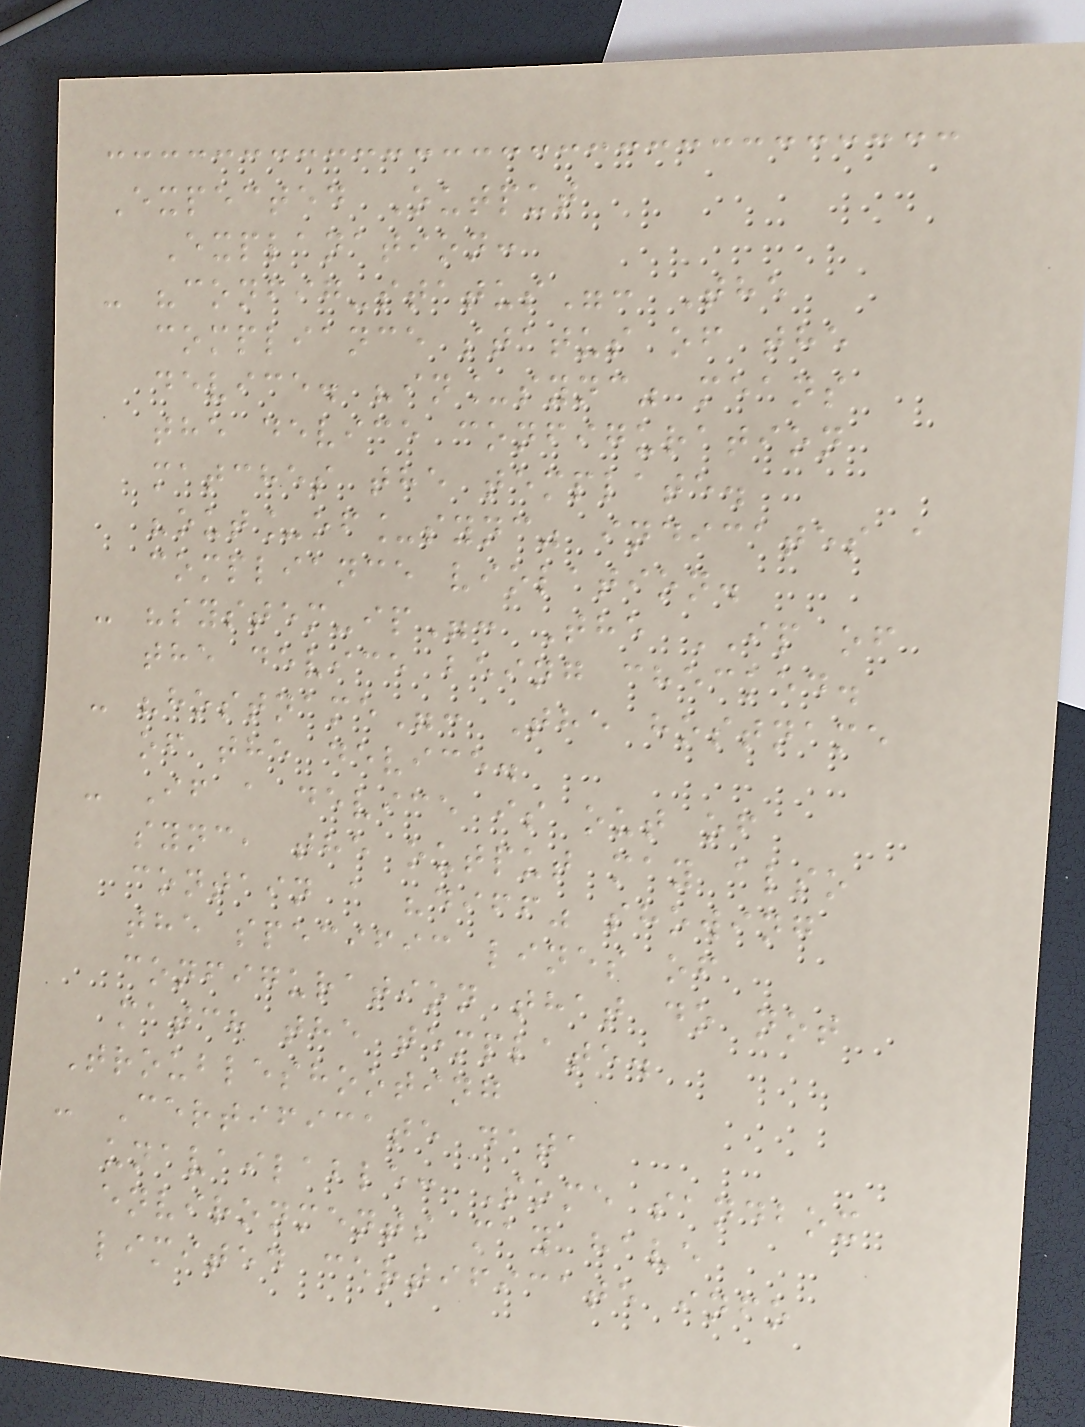Expected Output
Explanation:
- "config-status": The
compliance status of the
device. "in_sync" means
the device configuration
matches the template.
"out_of_sync" indicates a
compliance violation.
- "system-ip": The IP of
the device being checked.
- "hostname": The hostname
of the device.
- If a device is out of
sync, the output may also
contain a "diff" showing
the specific lines of
configuration that do not
match the template.
Troubleshooting
- Certificate data
unavailable: Some sandbox
environments may have
limited certificate info
